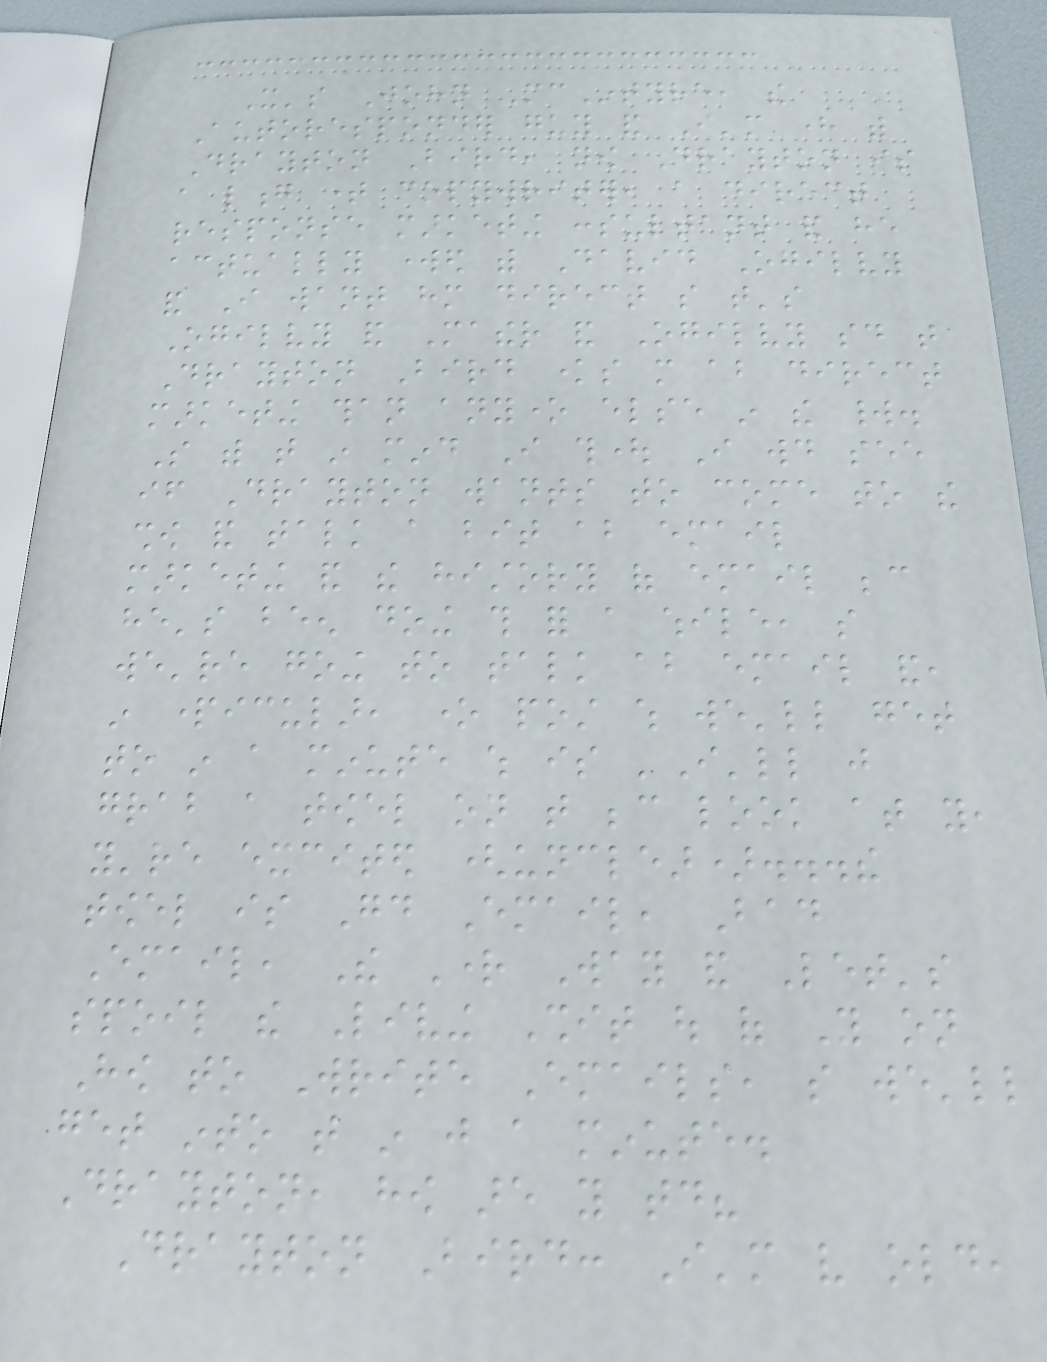It's John McIntyre, the
Autoresponder guy and I'm here with
Drayton Bird, now Drayton is
a long time copywriter, a direct
response marketing consultant and he
actually worked with David Ogilvy
and I want him direct so that's
Ogilvy and Mather and Ogilvy said that
Drayton Bird knows more about direct
marketing than anyone else in the world.
So with that in mind I thought I would see
if Drayton wants to come to the
show and talk a bit about email
marketing and the history of email because
he's been doing this for a while, so
we're going to talk about email and,
in particular, one post which we'll get
to in a minute which is 'I'll just
grab a towel on that because look at you,
you're excited (unclear)...the
towel is Good Email, Bad
Email, The Right Way and Let's
spoil the Living Shit out of You on
How to Write Emails, so we'll
get into that in just a minute.
Drayton, how are you today?
Drayton Bird: I'm very old,
